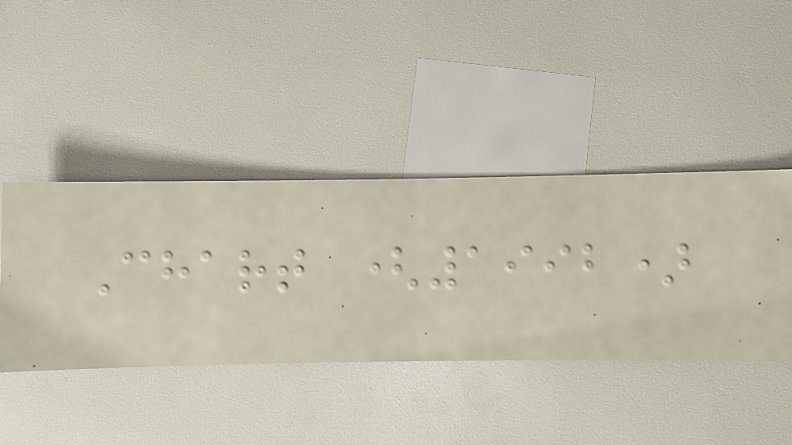Chart (1992)
